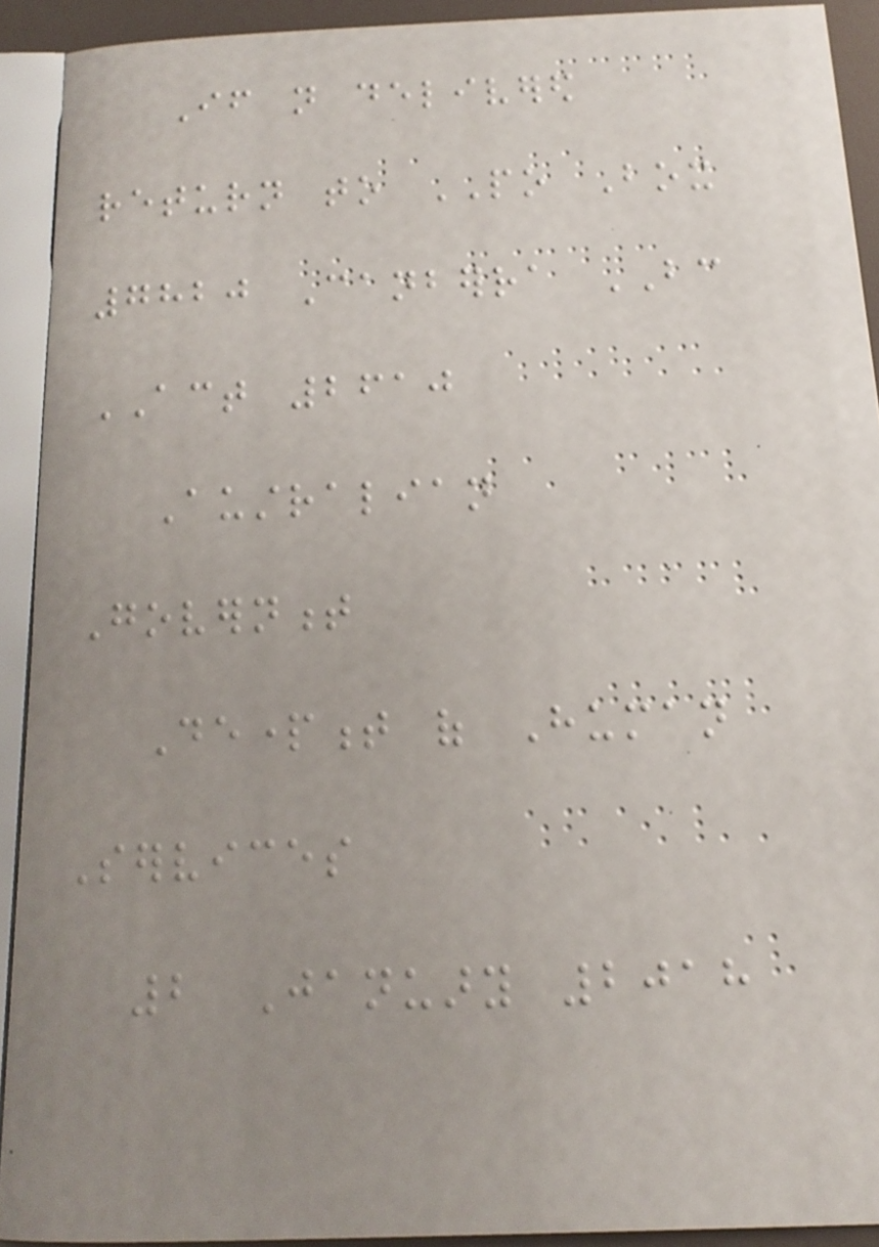If not delivered
return to PO Box
7820 Canberra BC
ACT 2610
Australian
Government
Department of Human
Services
2 January 2018
